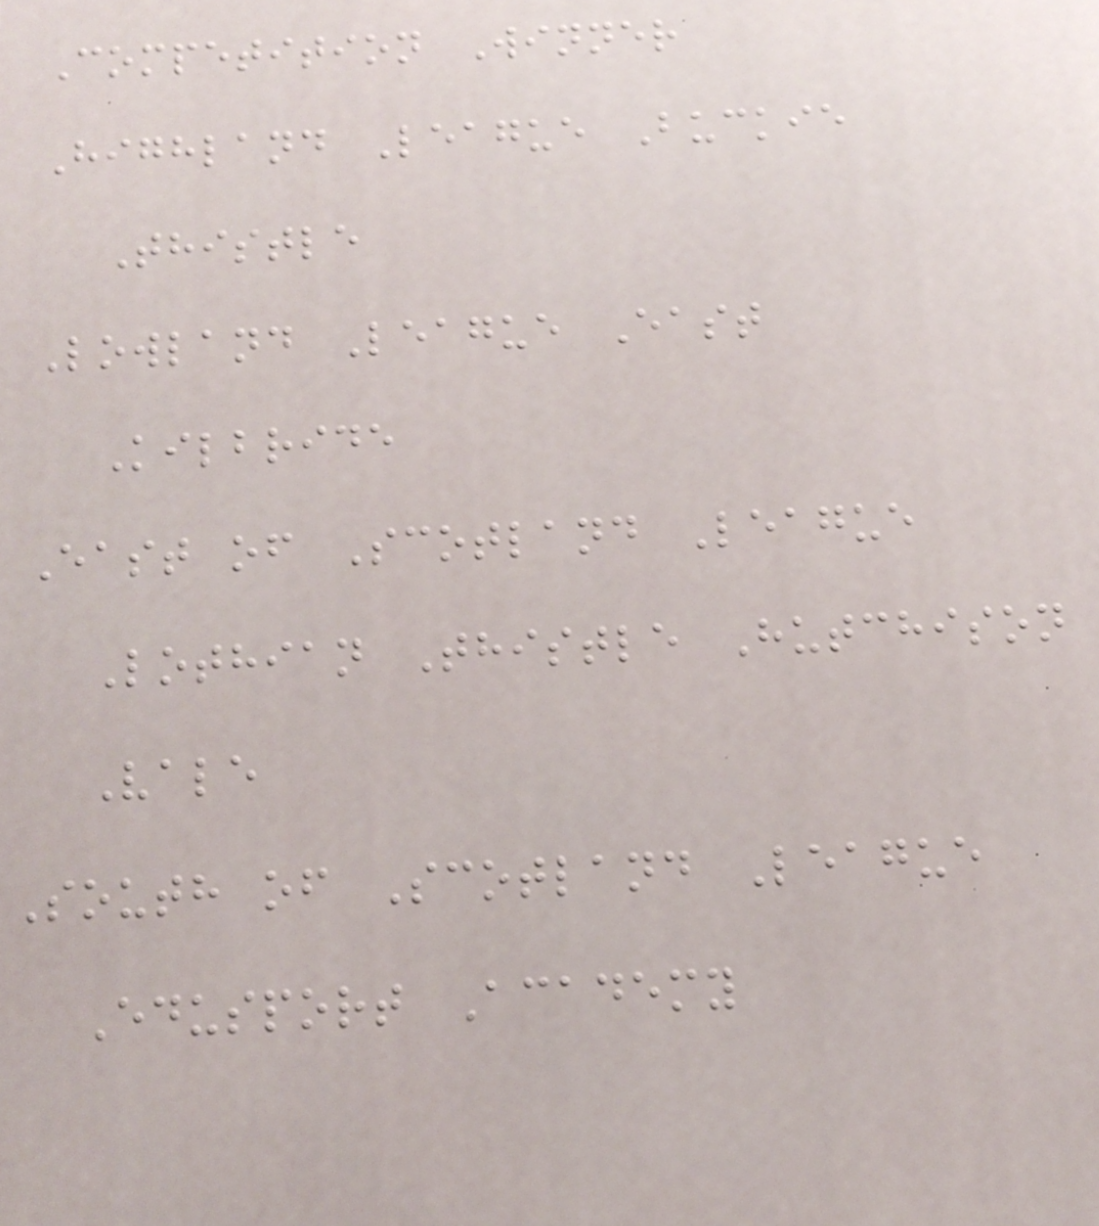Competition Winner
Highland League Buckie
Thistle
Lowland League East
Kilbride
East of Scotland League
Lothian Thistle Hutchison
Vale
South of Scotland League
Edusport Academy
